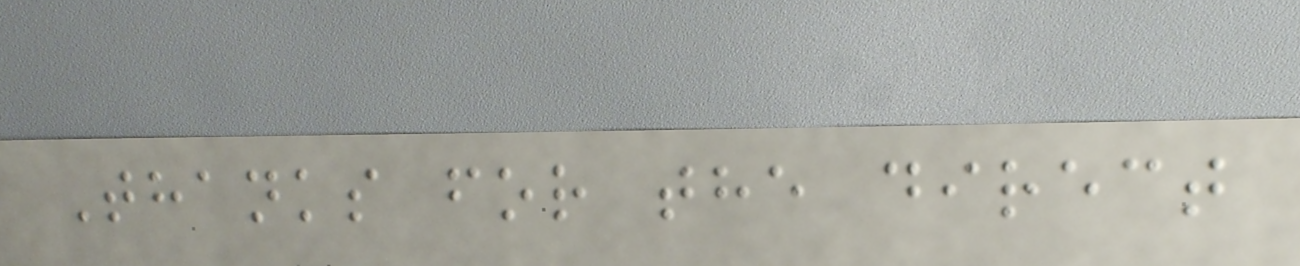Thanks for the direct
